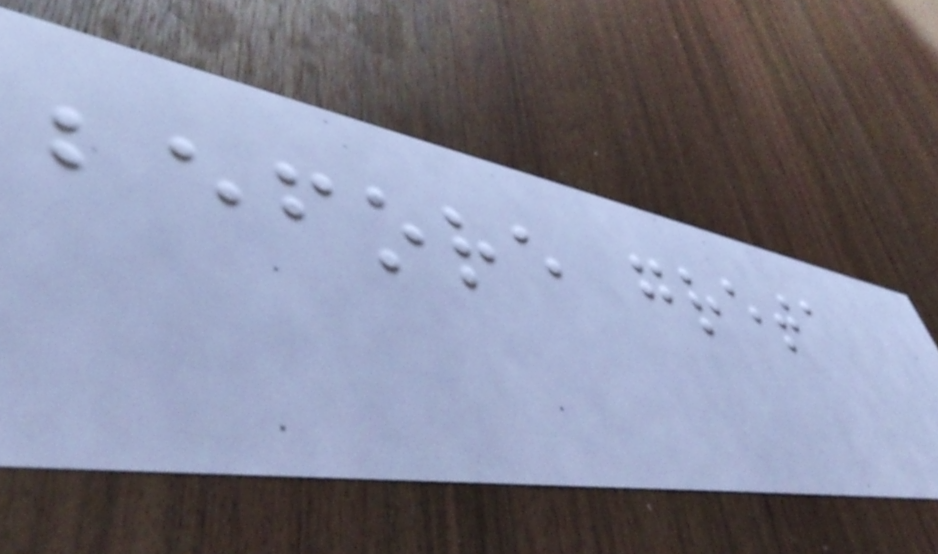before greta
